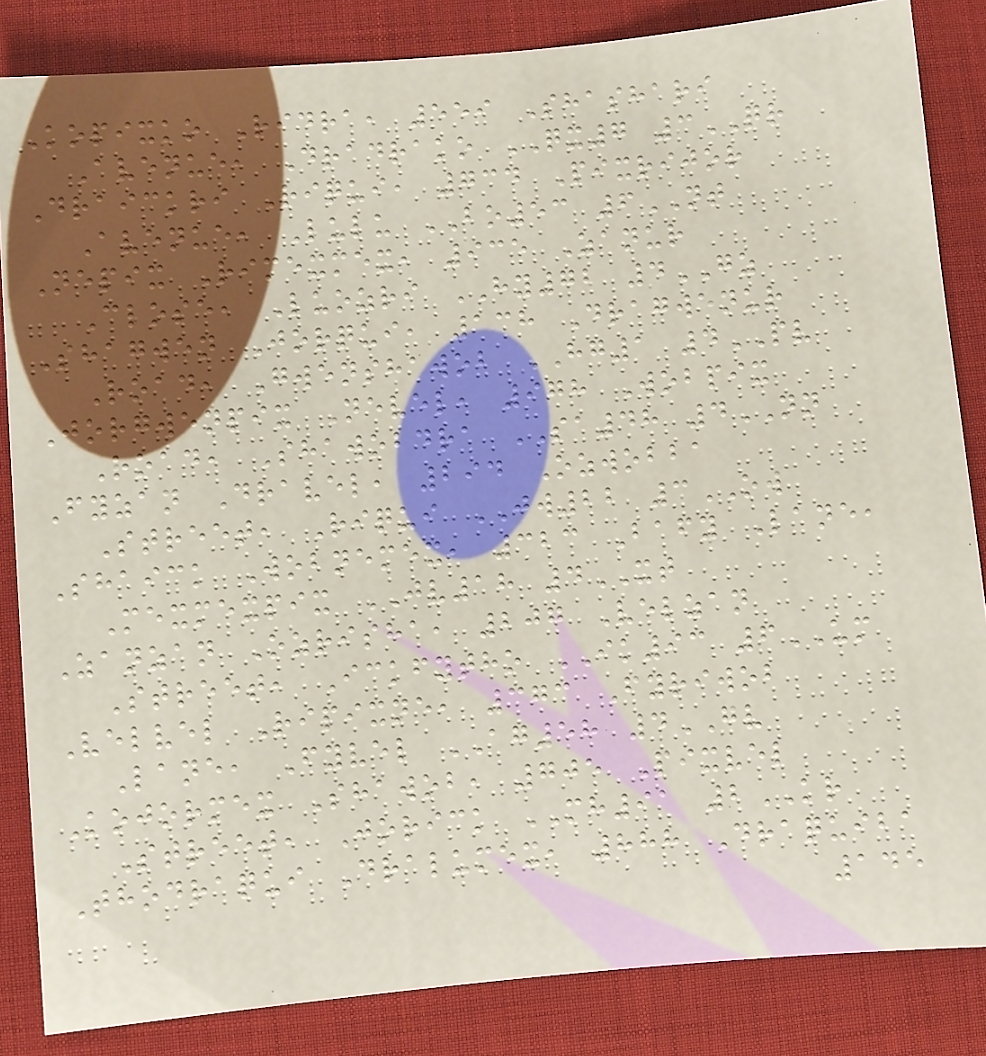Kopixko Ridra, 559 Shashari
Avenue, Dradrako QX7 3QR
Draickri Riqui, 734 Pixrijor
Avenue, Lulu BO53 6NT
Nepix Rimexmex, 935 Zanur
Close, Luozri HY72 4GZ
Shagwen Jorqui, 138 Dragwenur
Road, Gwenshawob HG1 4PV
Jorgwenpix Nevel, 978 Wobpix
Road, Shawobdra SA48 4NN
Fyzan Dravel, 294 Ozwobba
Street, Riqui JW22 3OW
Shaick Wobnemex, 323 Bafy Lane,
Mexmexpix JV18 4XT
Zanzan Ozrisha, 207 Velzan
Street, Ickfytho IK93 6UM
Velvel Ripixne, 373 Fyriwob
Lane, Fyvel AG58 4GV
Kojormex Shawob, 705 Pixvel
Street, Jorick MH91 2KR
Thodraqui Dralumex, 888 Draquiba
145
